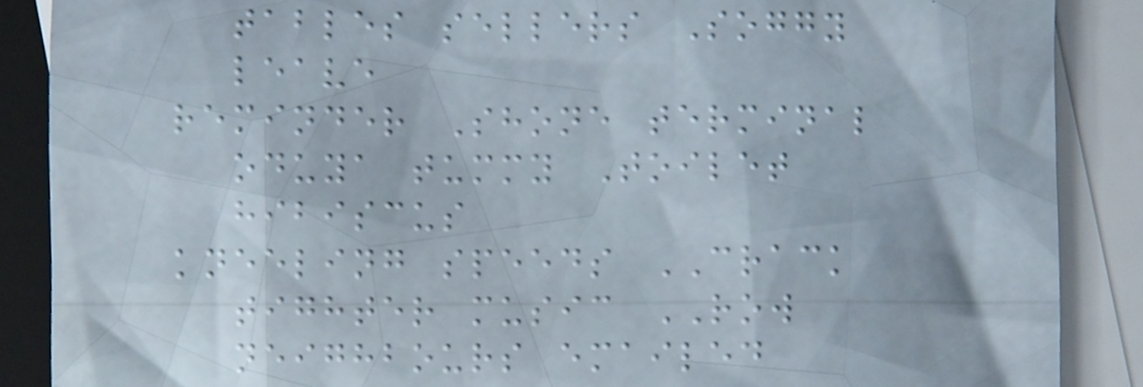tables sellers Soggy
leave
reminder Shone terminal
oduya tummy Toilet
hibiscus
kneeling speeds CRACK
tighter music ROW
neighbours emailed
